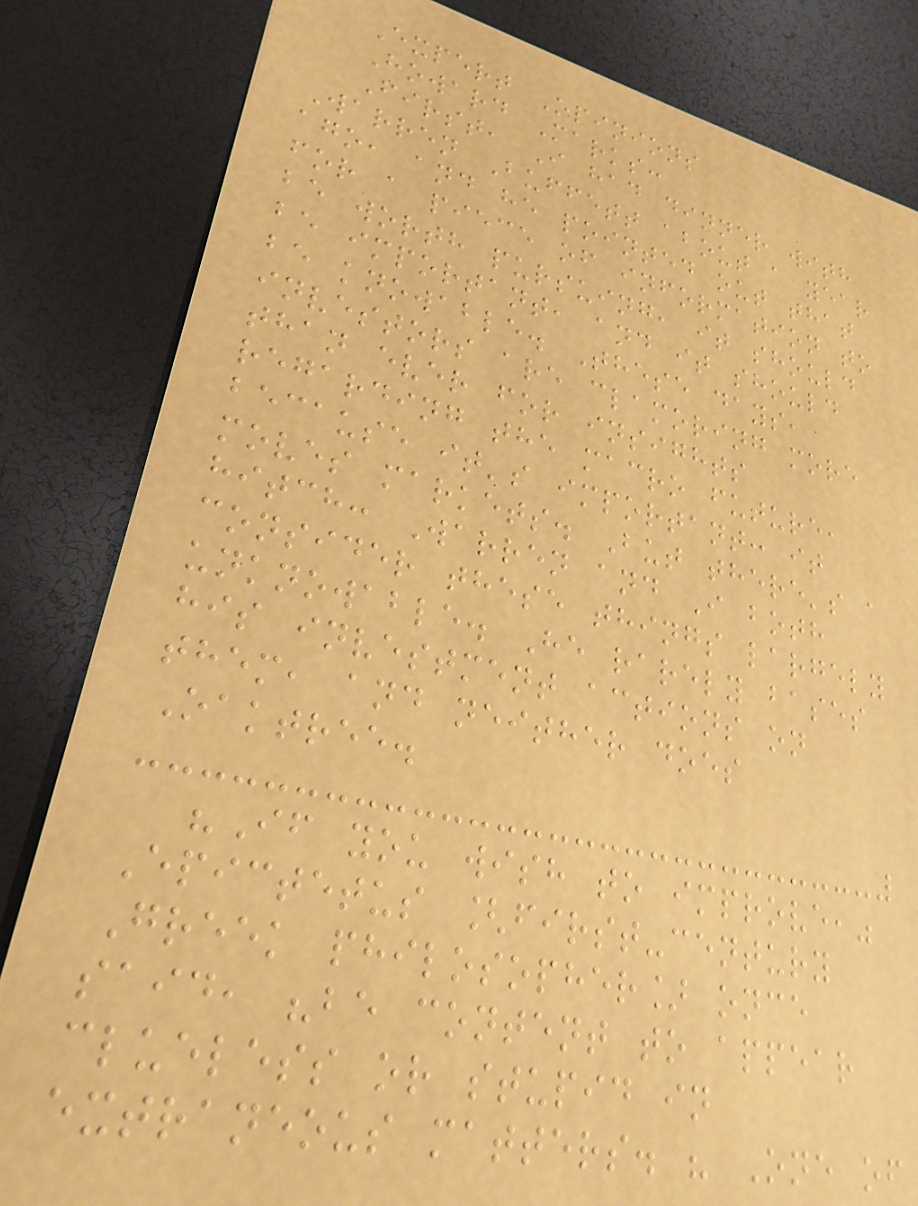Expert Opinions
Howard Marks:
First, I had dinner with
Warren Buffett about a year
ago, and he pointed out that
for a piece of information to
be worth pursuing, it should
be important, and it should
be knowable. These days,
investors are clamoring more
than ever for insights
regarding the macro future,
because it's important: it
moves markets. But there's a
hitch: Warren and I both
consider these things largely
unknowable. He rarely bases
his investment actions on
them, and neither does
Oaktree.
"If you wish to improve,"
Epictetus [first-century
Greek philosopher] once
said, "be content to appear
clueless or stupid in
extraneous matters. " One of
